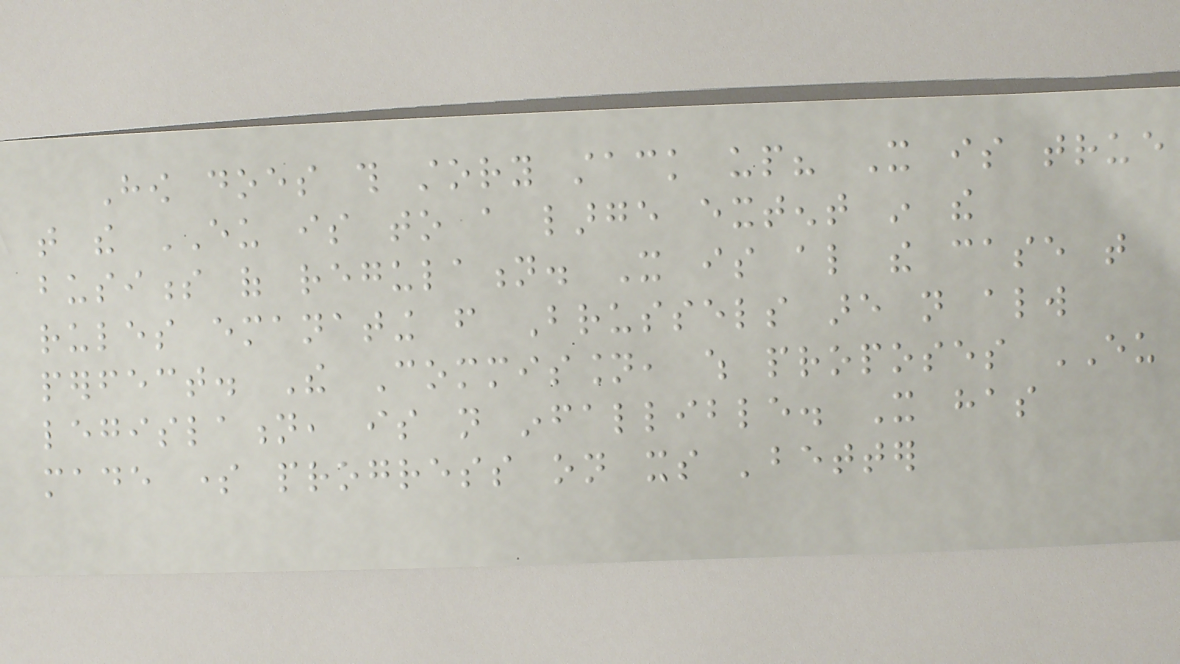How does this story stack up? It is true
that the EU is to a large extent in the
business of regulation. It is also the case that
rules emanating from Brussels are not always
perfect. The Commission, which proposes EU
legislation, is not infallible. It has
made some progress on its 'better
